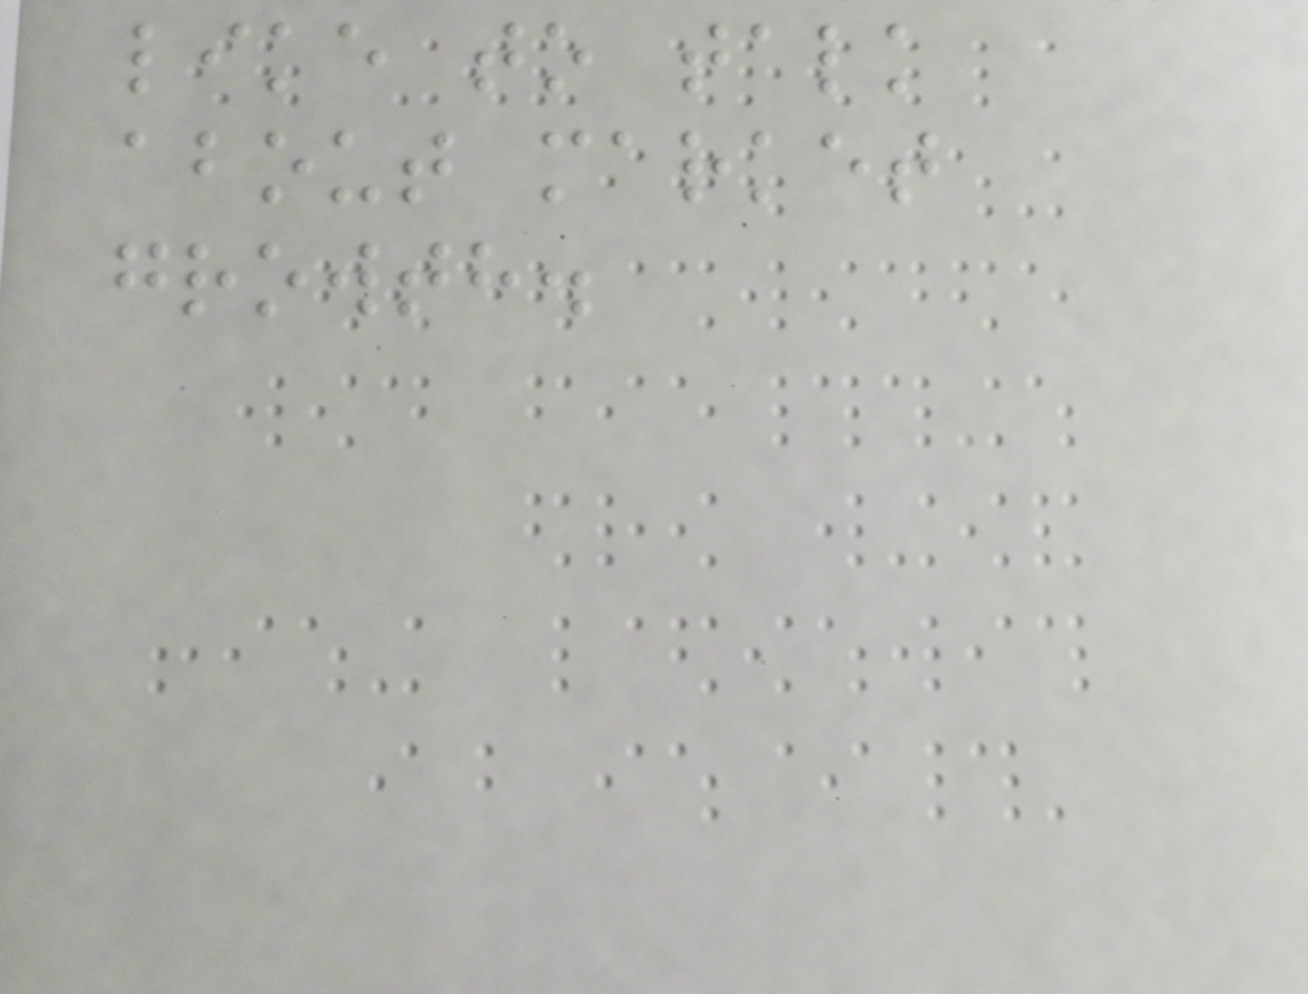like to talk
about market
growth.
